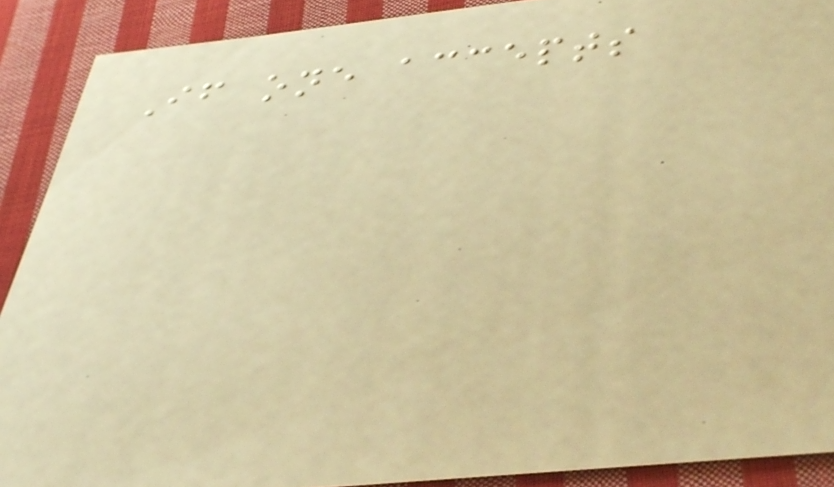If one accepts
